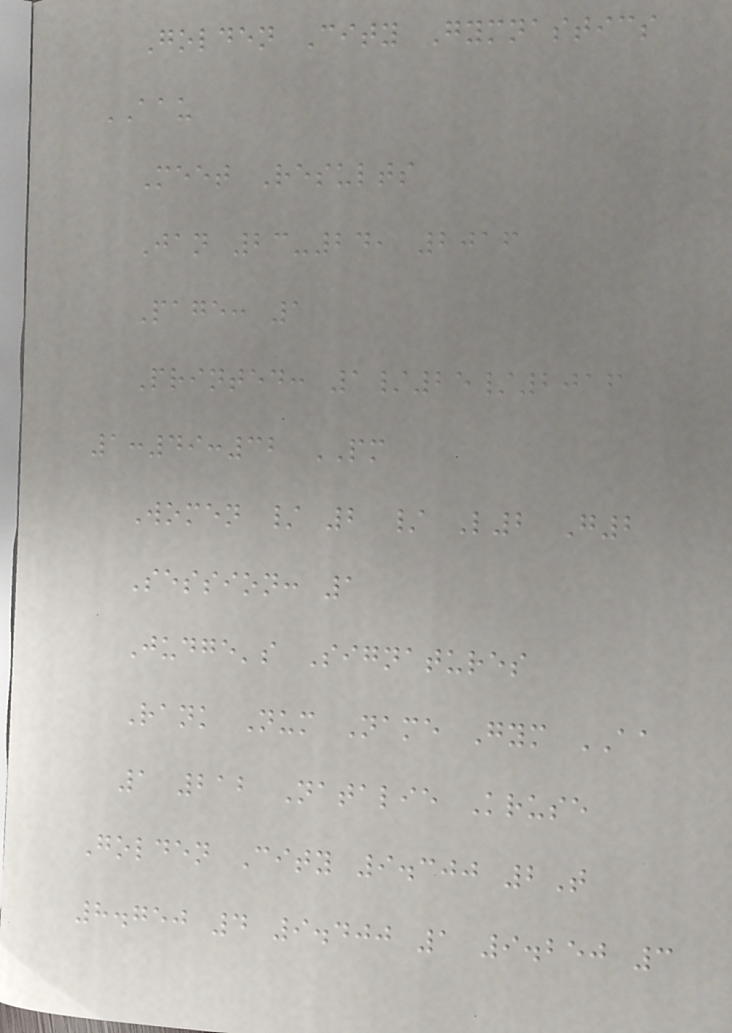Golden City Gymnastics
AAU
Meet Results
Jan 23-24, 2016
Page: 1
Printed: 1/25/2016
1:49:32 PM
Women / 2 / L2 G2
Session: 1
Judge's Signatures
Rank Num Name Gym AA
1 212 Natalie Kruse
Golden City 9.300 2T
8.750 4 9.400 1 9.250 3
